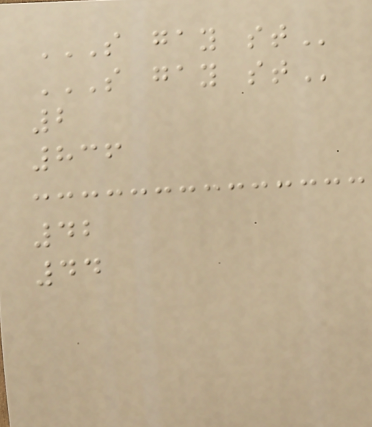S GAY ST
S GAY ST
2
836
42
44
